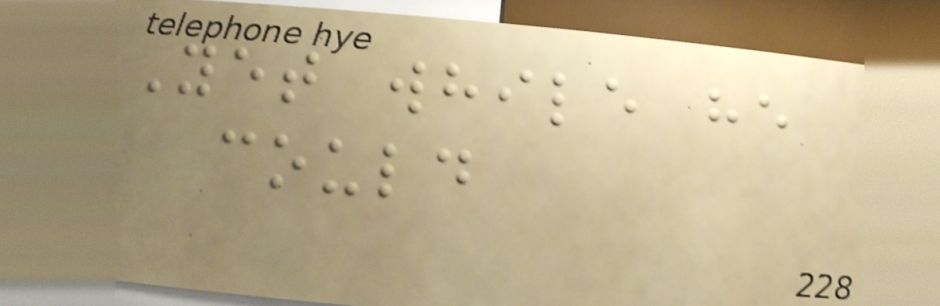Yet while he
could
